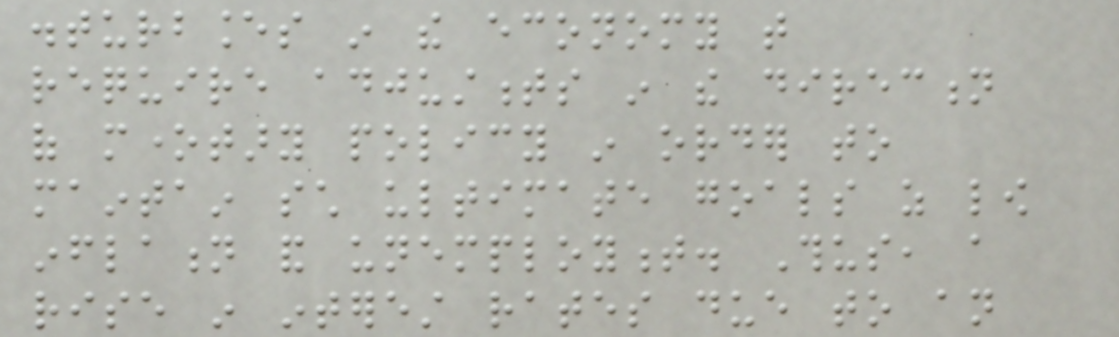disturbances in the economy that
require adjustments in the direction
of monetary policy in order to
maintain such ultimate goals as low
inflation and unemployment. Thus, a
rise in interest rates due to an
